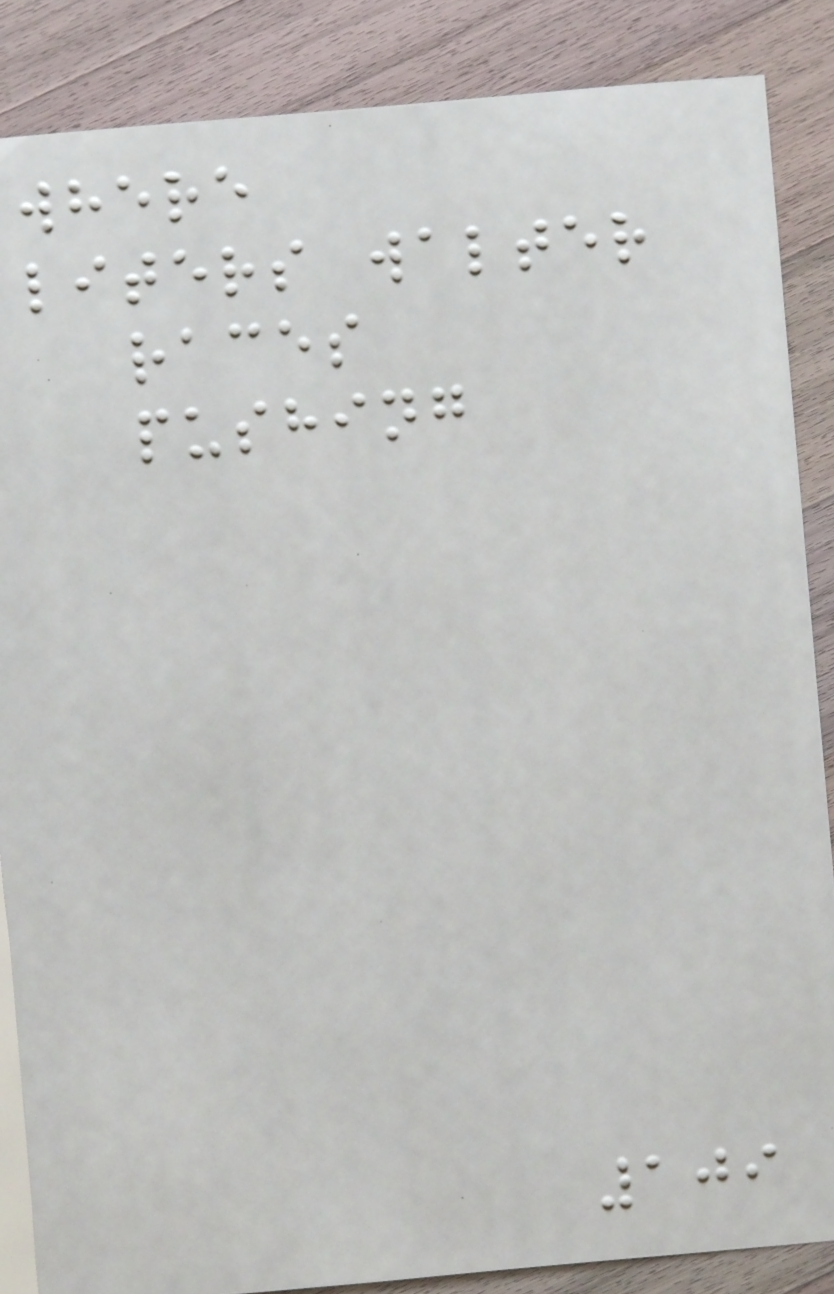where
liters walter
races
pushing
109
